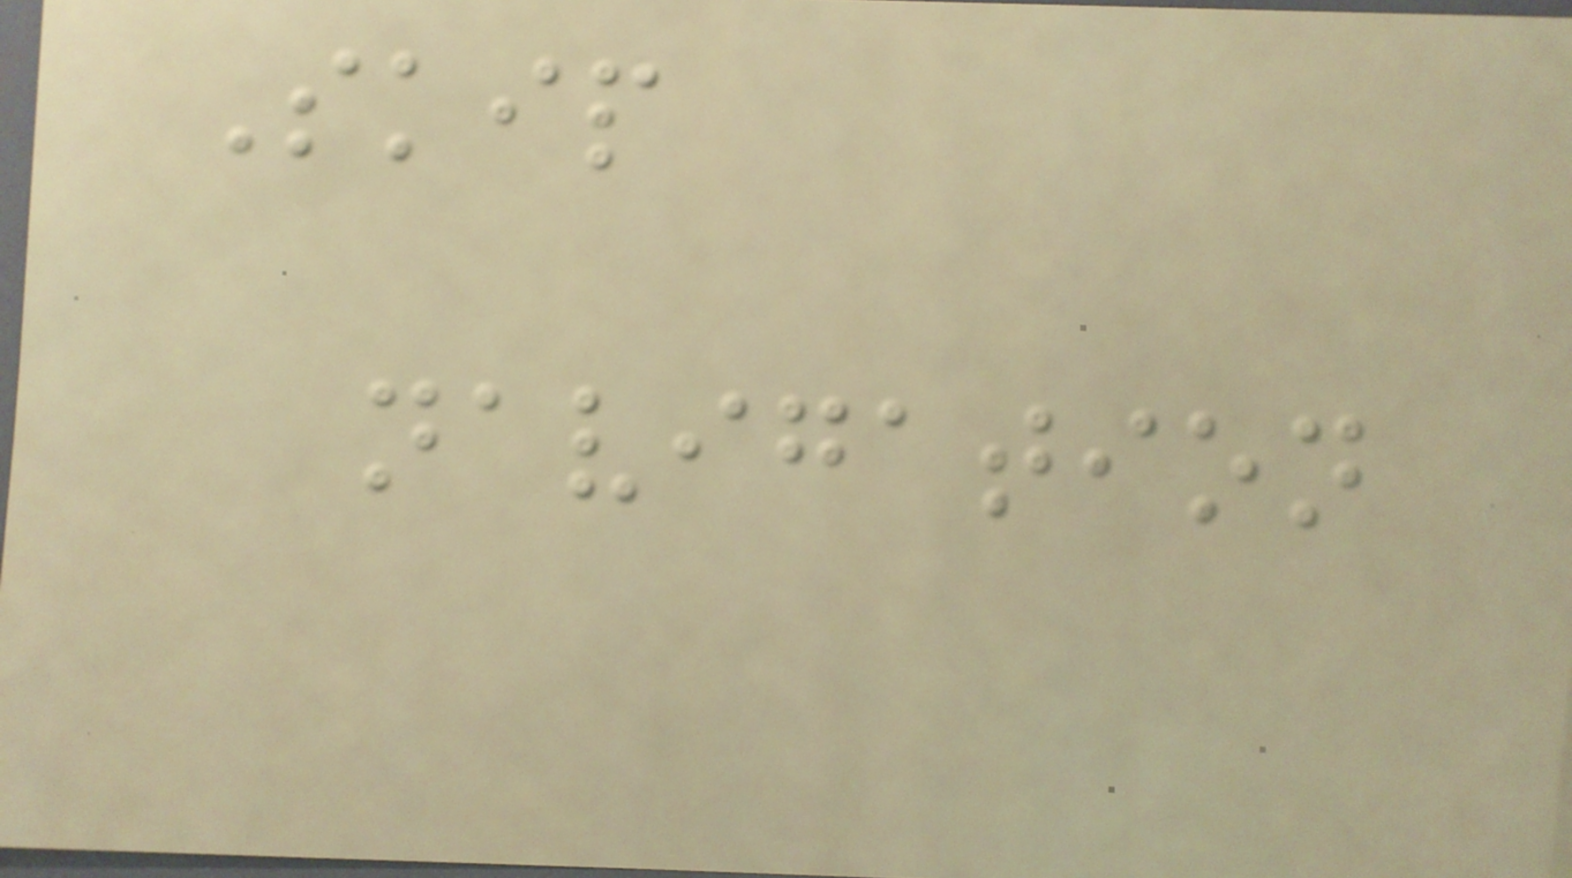Skip
navigation
